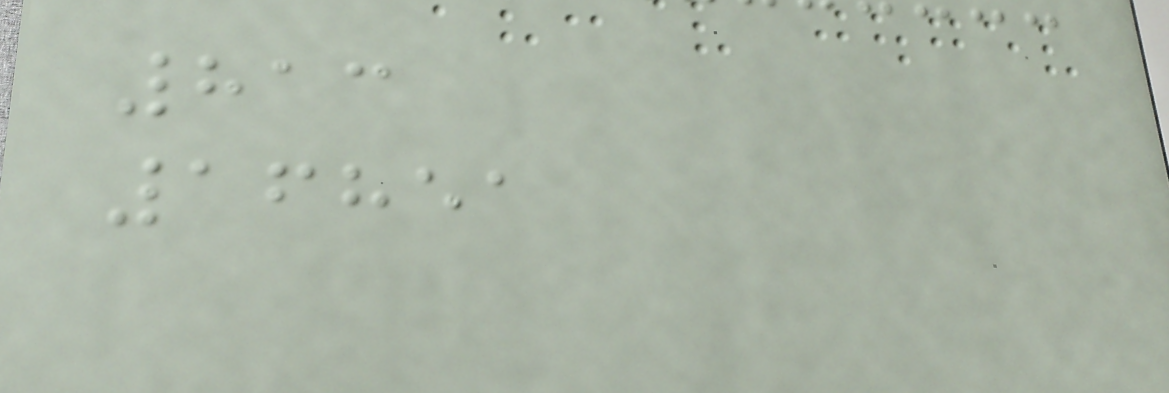813
16851
